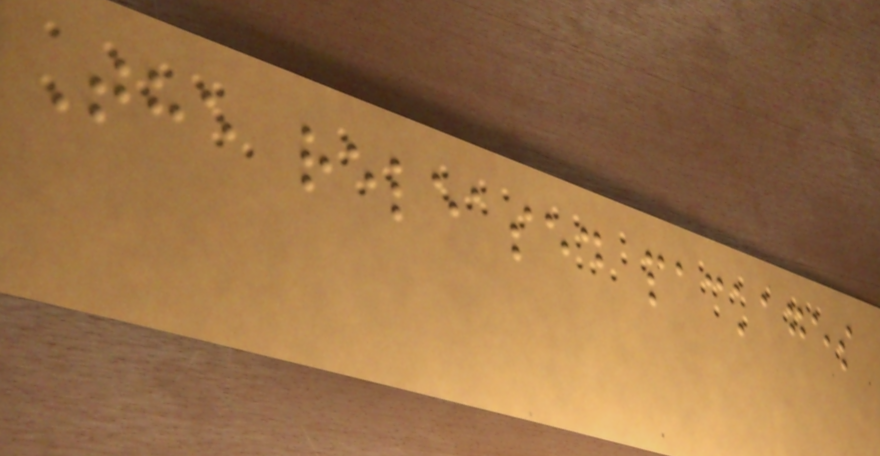The released packages
